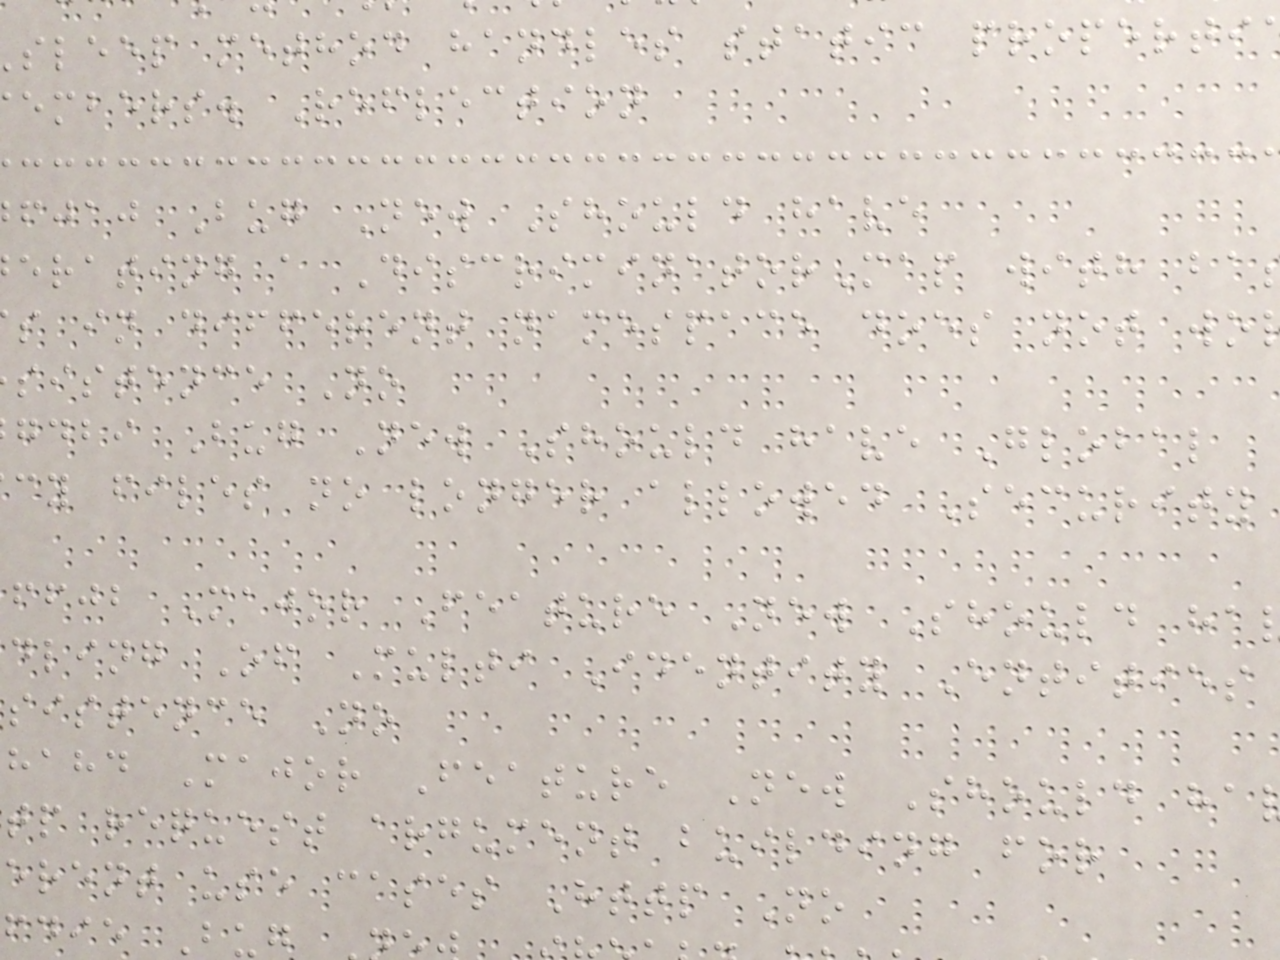sleep method handles static properti
embers. Reflection
fjaj Bug New Should have
erating a DiscriminatorMap with ba
s in different namespace does not wo
sistence No
gdbi Bug New Should have Global
cy files no longer allowed Security
ffjb Major Feature New Should ha
dling Of Multi Identity Entities
sistence No
hahd Major Feature New Should ha
tp request argument building for
erent use cases Http No
